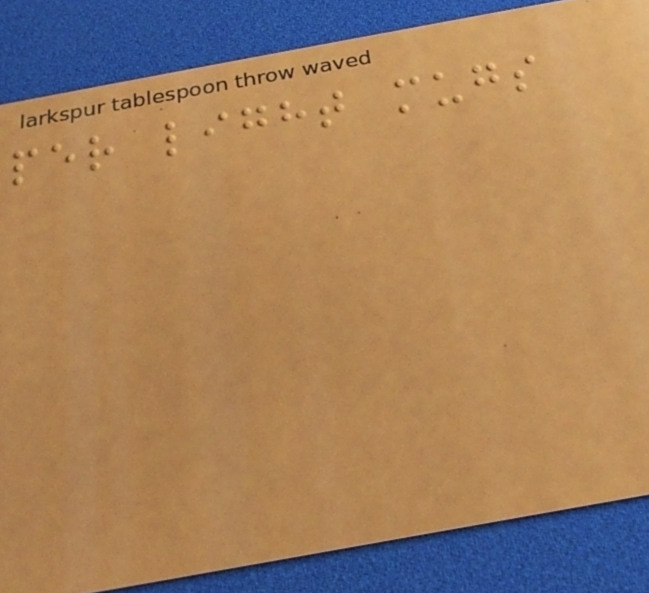per light mugs
